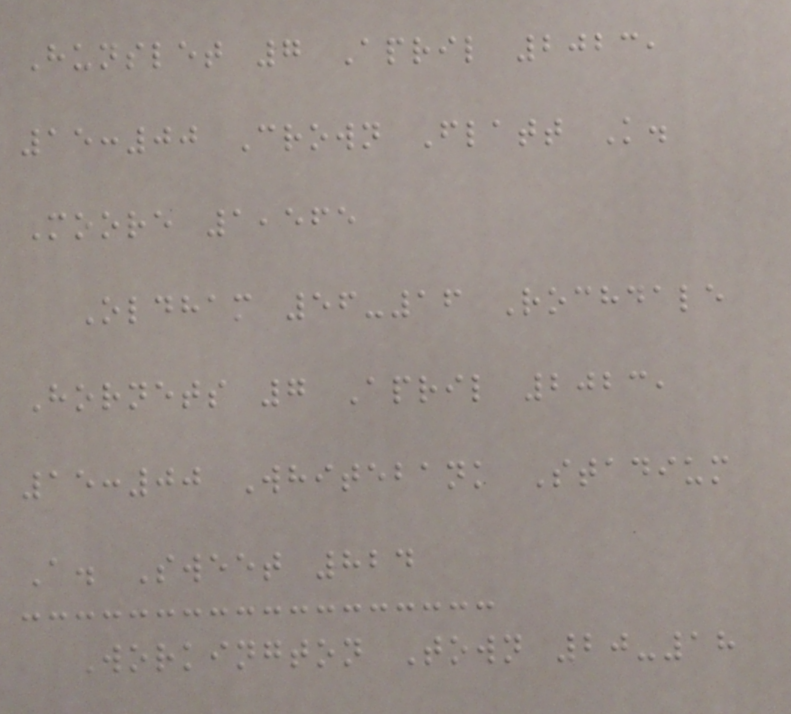Hunslet 7 April 2023,
15:00 Crown Flatt K.
Moore 1,565
Oldham 56-16 Rochdale
Hornets 7 April 2023,
15:00 Whitebank Stadium
A. Sweet 824
Workington Town 20-18
